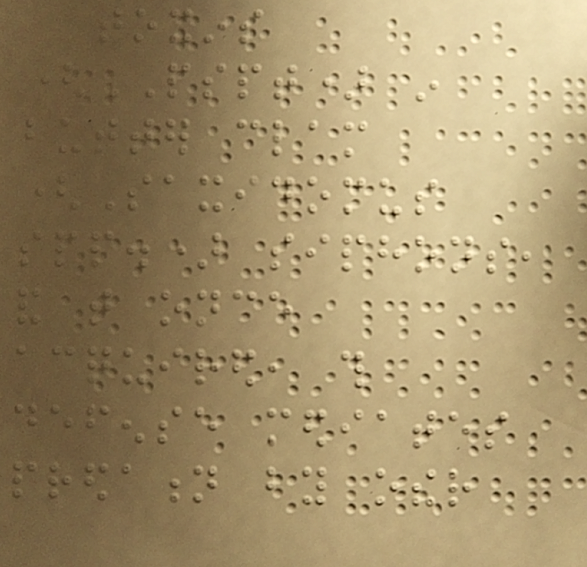toxins
(PSPT) in
butter clam
(Saxidomus
spp.) siphons,
and that once
acquired, this
defense mediates
predation by other
